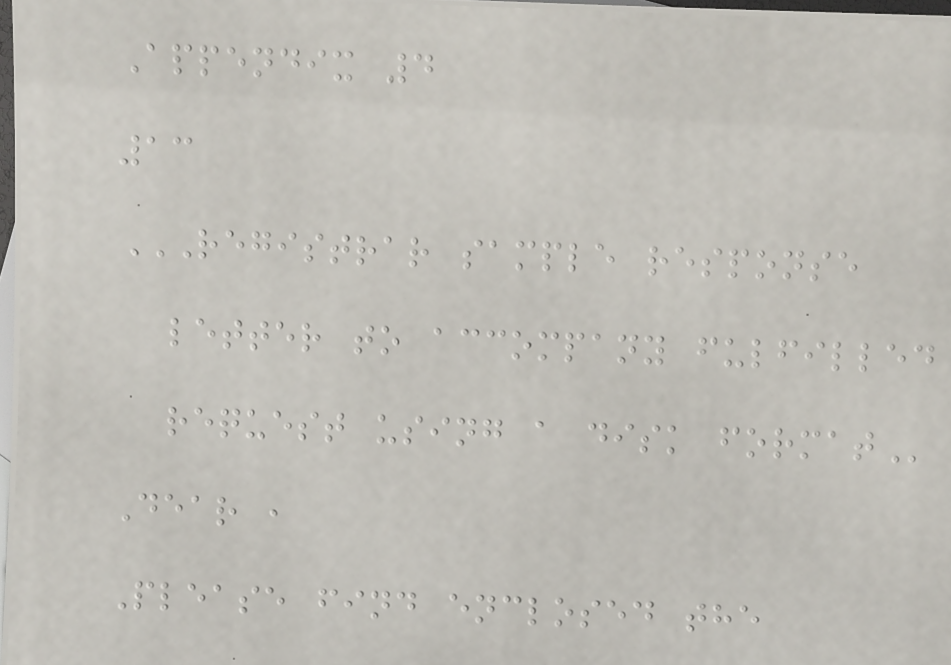Appendix 4
13
REGISTRAR SAMPLE RESPONSE
LETTER TO ACCOMPANY FULFILLED
REQUEST USING A DISK FORMAT
Dear ,
Please find enclosed the
